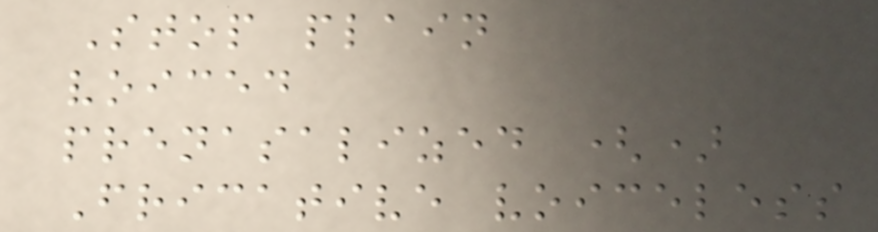Stop plain
voiced
prenasalized ()
Fricative voiceless
